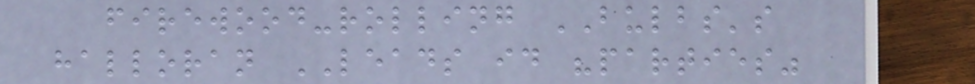firewood-rolling BULBS's
halloran LEADS id "parties"
